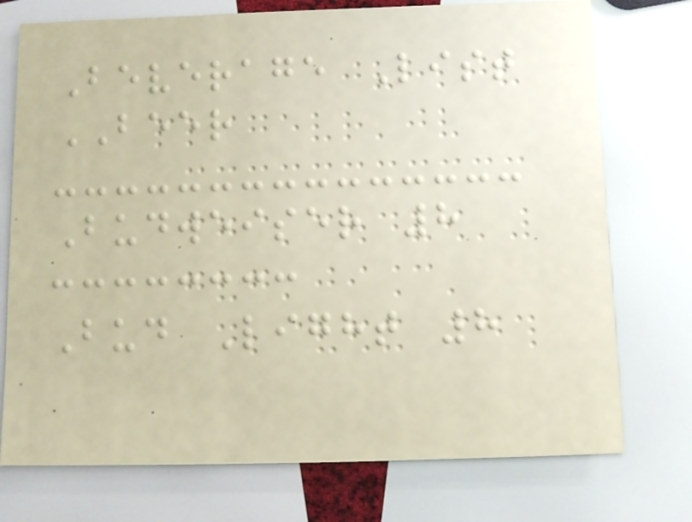Beverage List
BEER
Budweiser 8
Bud Light 8
